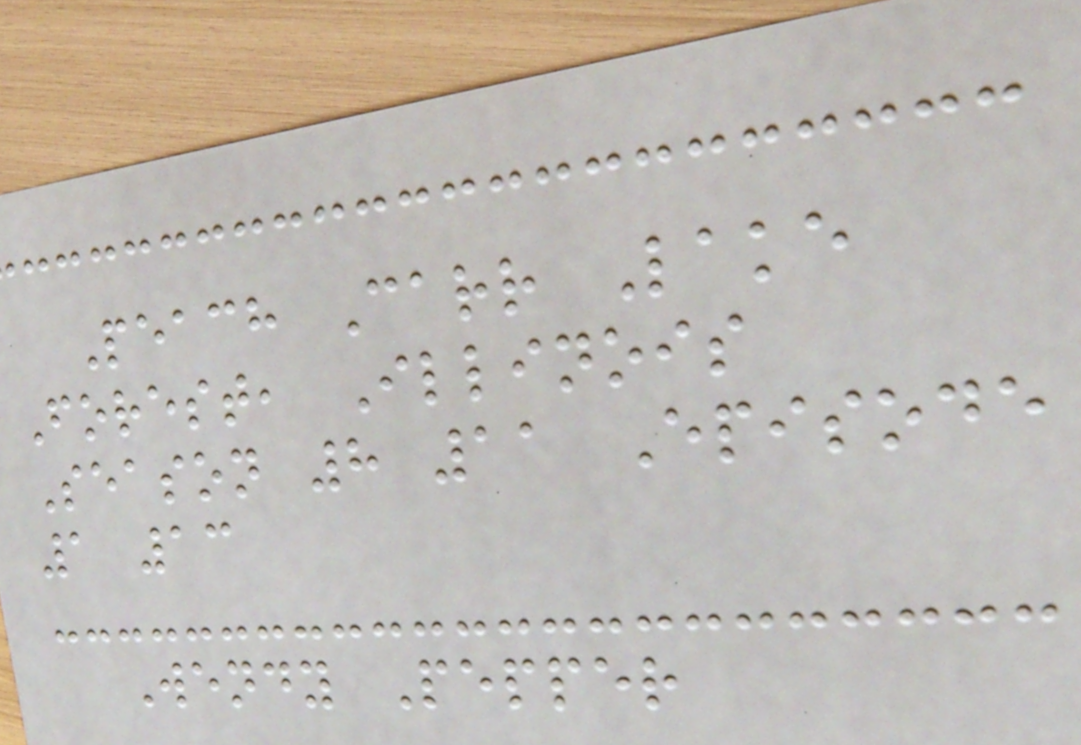Peach Carr Lake
Forest, Illinois
Season 8 11 Episode
1 13
Wendy Pepper
